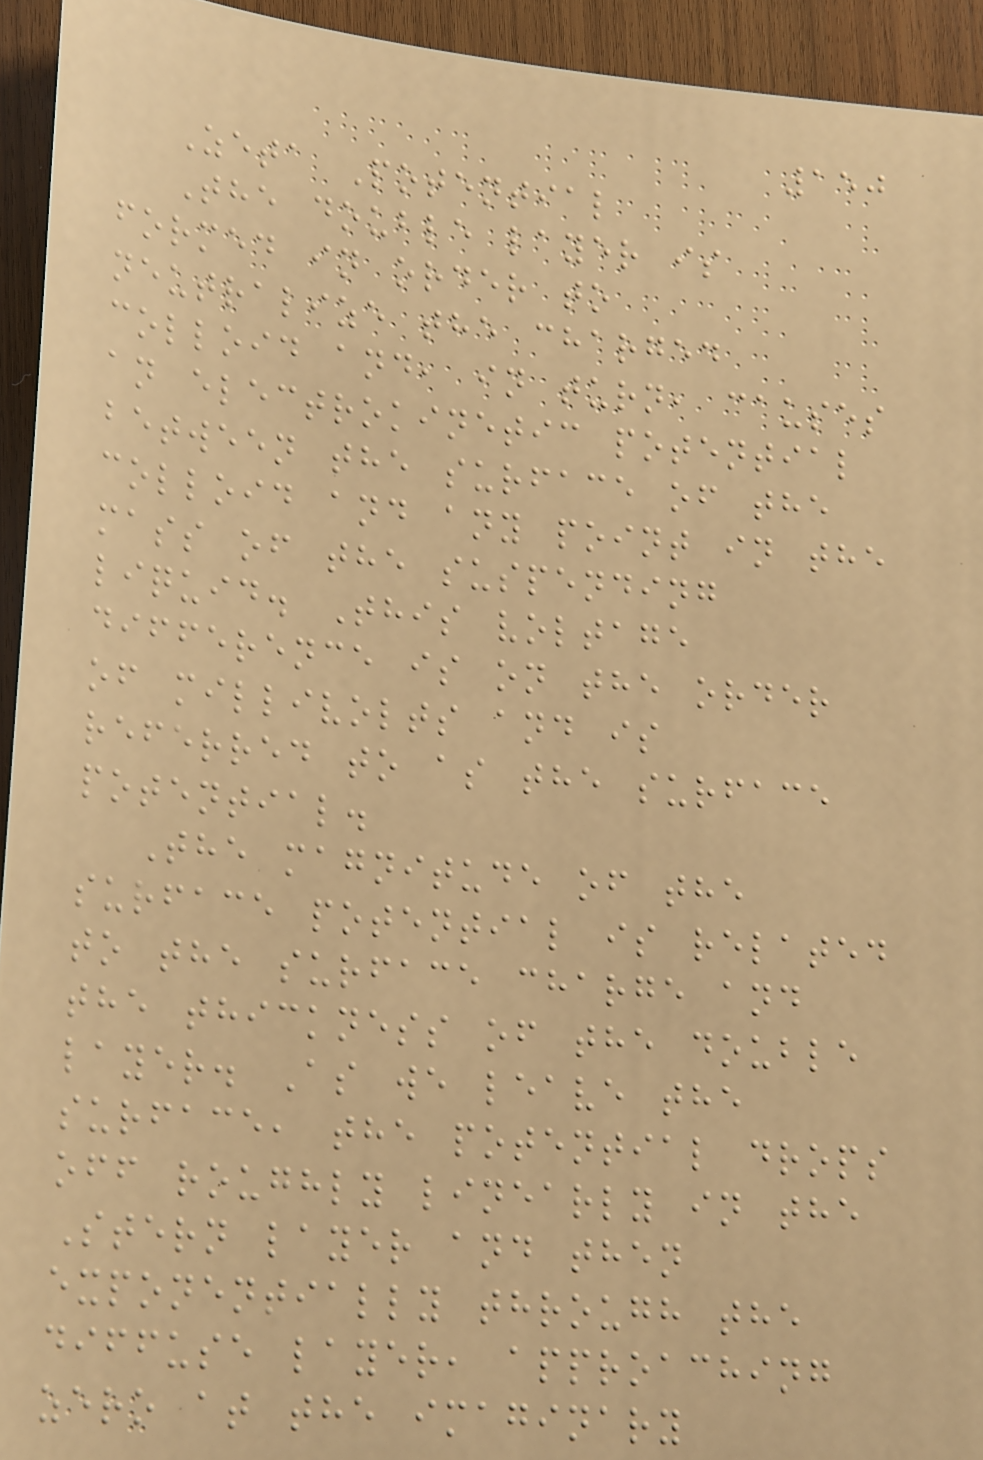150
Zeta Potential
The double layer is
formed in order to
neutralize the charged
colloid and, in turn, causes
an electrokinetic potential
between the surface of the
colloid and any point in the
mass of the suspending
liquid. This voltage
difference is on the order
of millivolts and is
referred to as the surface
potential.
The magnitude of the
surface potential is related
to the surface charge and
the thickness of the double
layer. As we leave the
surface, the potential drops
off roughly linearly in the
Stern layer and then
exponentially through the
diffuse layer, approaching
zero at the imaginary
